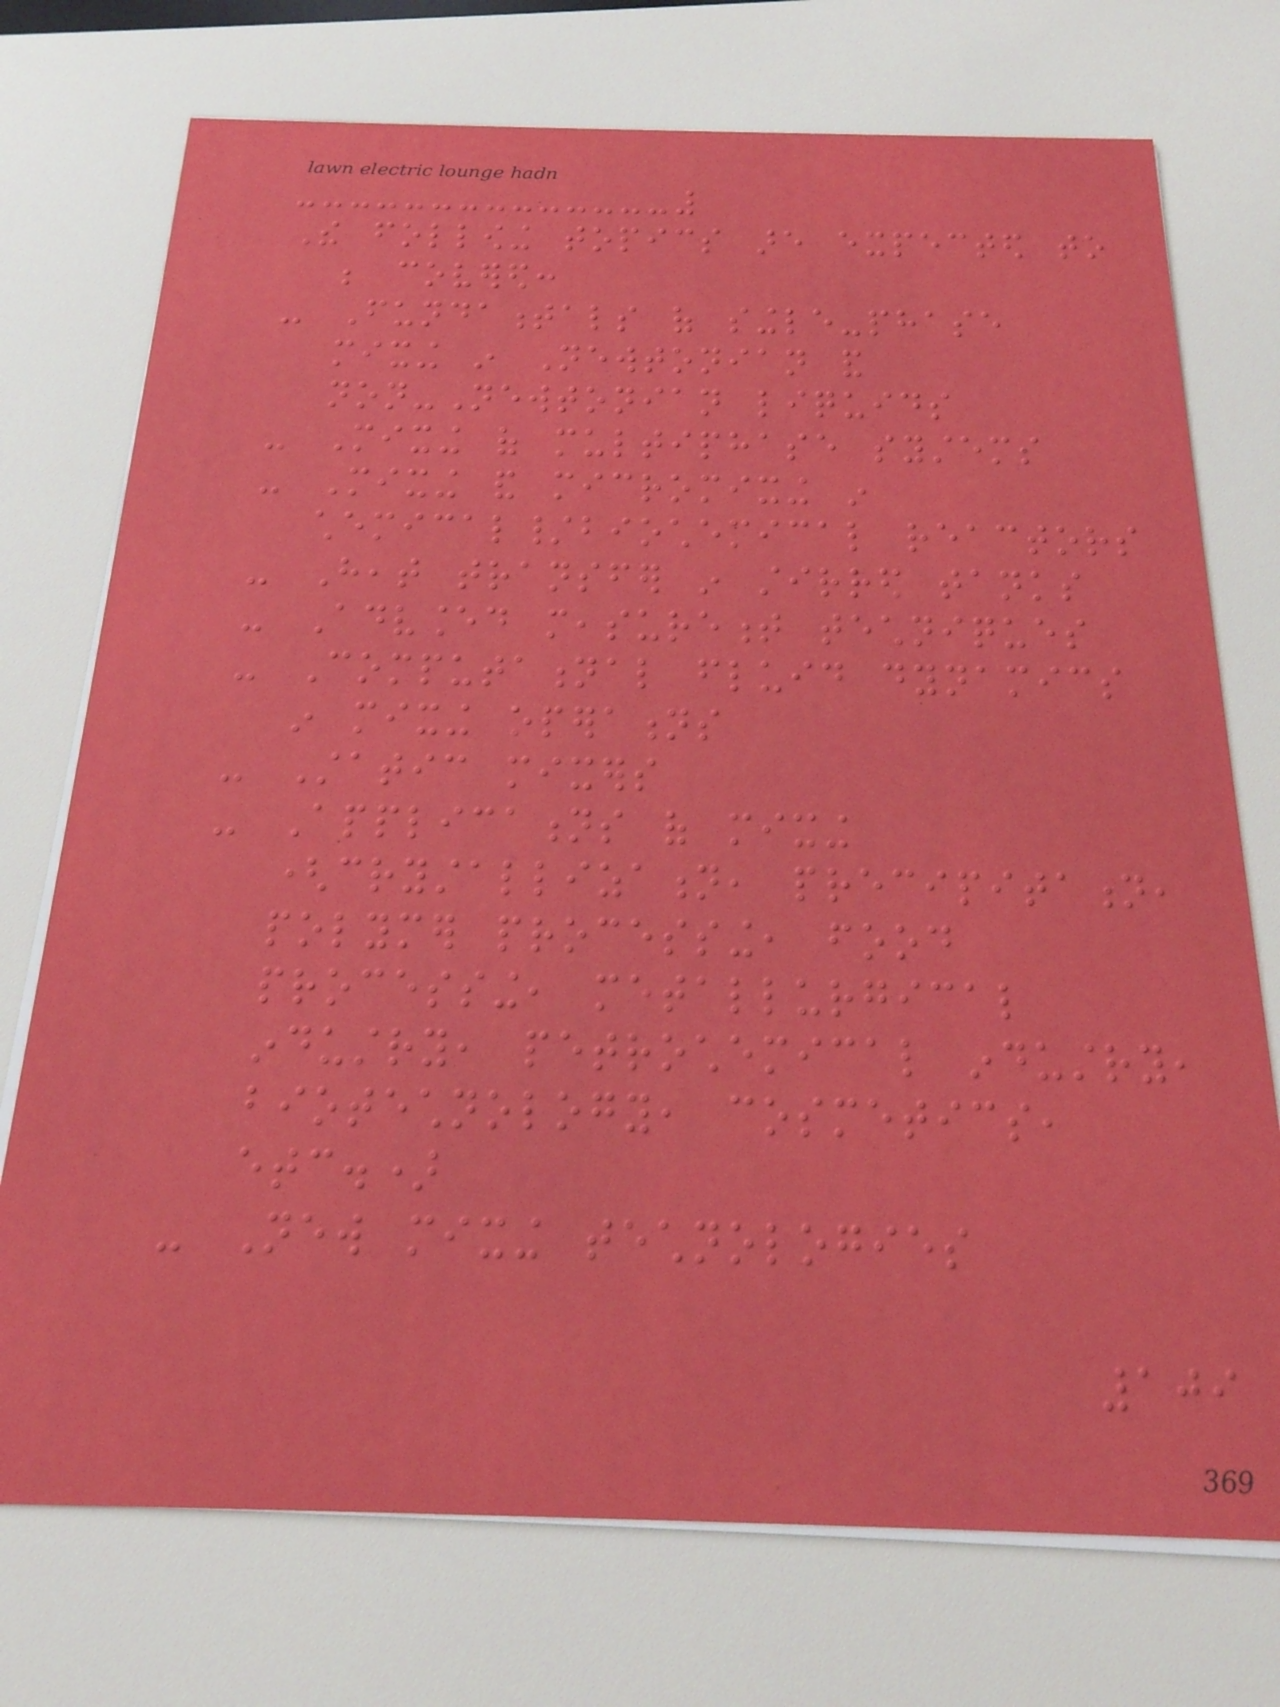The following topics are expected to
be covered:
- Fundamentals of single-phase
mixing in Newtonian and
non-Newtonian liquids
- Mixing of multiphase systems
- Mixing and micromixing in
chemical/biochemical reactors
- Heat transfer in stirred tanks
- Advanced measurement techniques
- Computational fluid dynamics
in mixing operations
- Static mixers
- Applications of mixing
(crystallization, precipitation,
polymer processing, food
processing, metallurgical
industry, petrochemical industry,
biotechnology, cosmetics,
etc.)
- New mixing technologies
109
